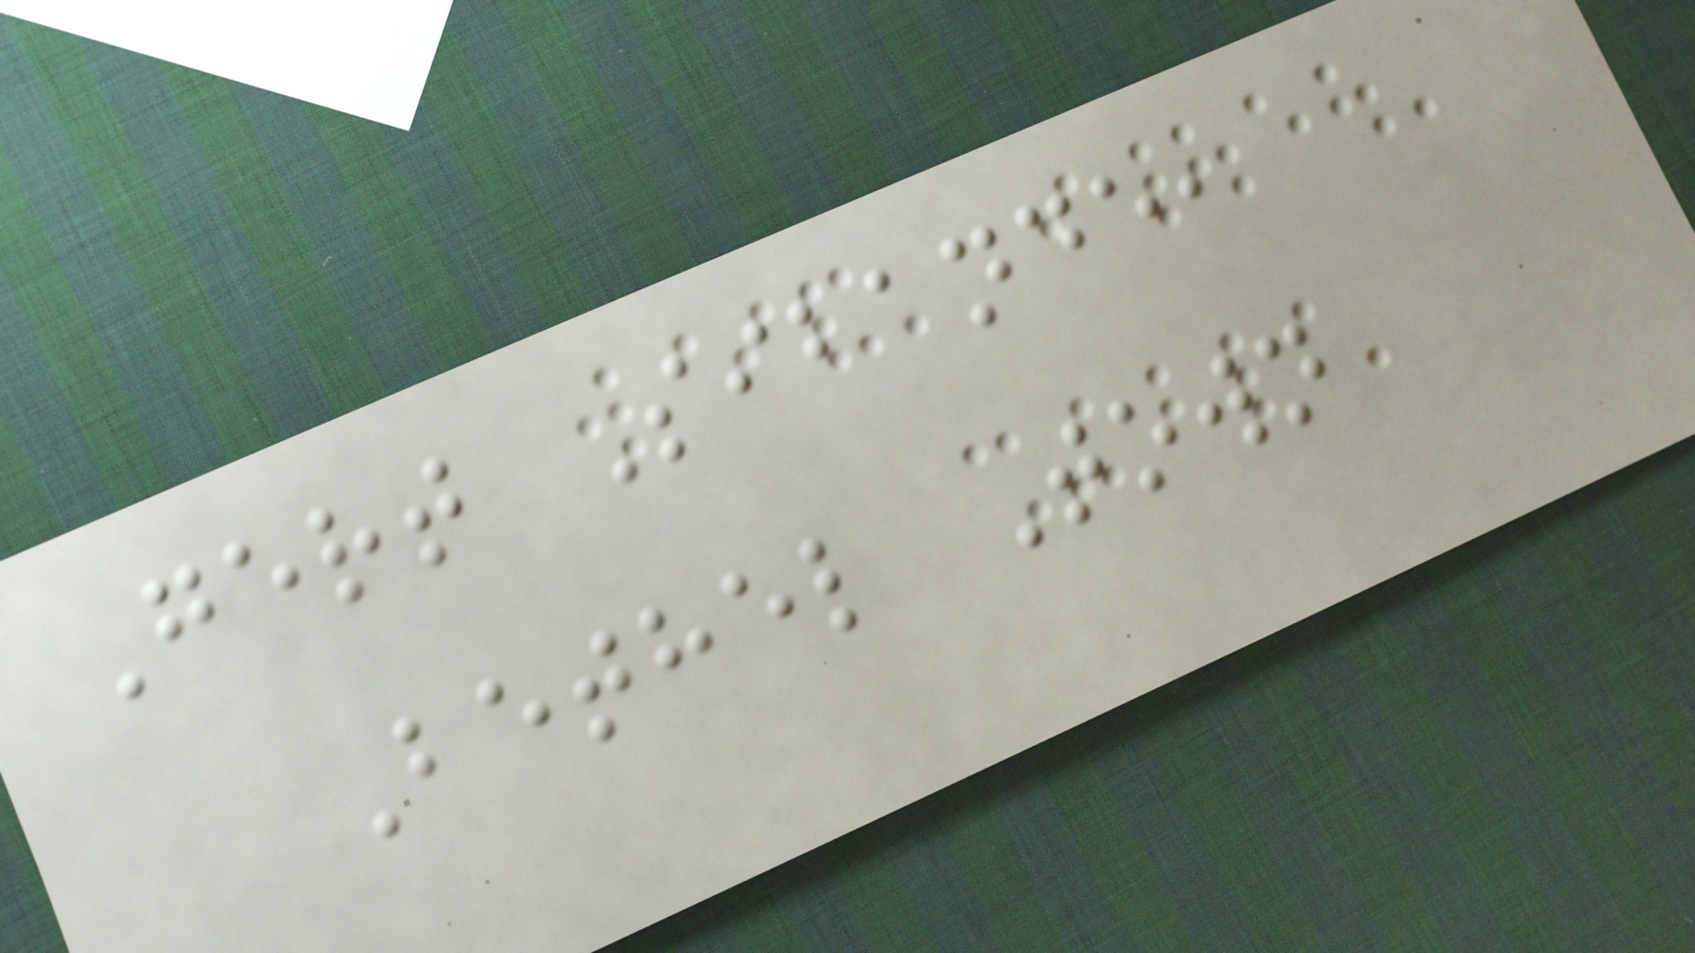Gert Sibande,
Bethel Town
